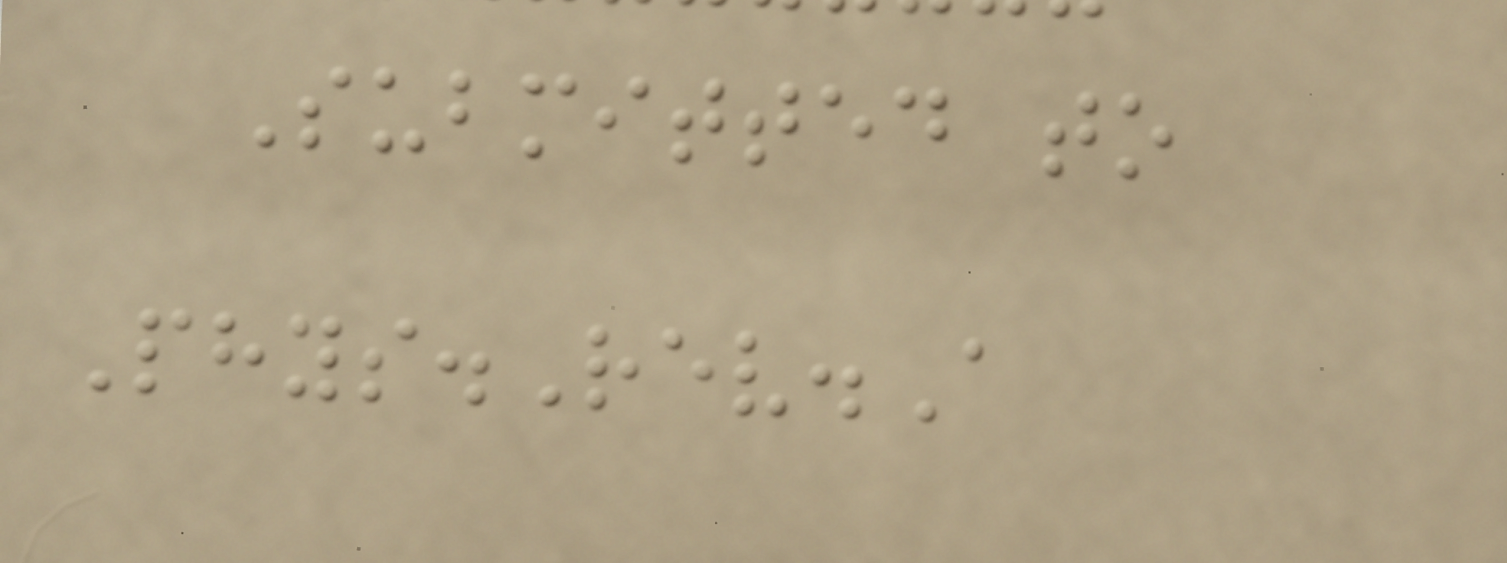Submitted to
Phys.Rev.A
